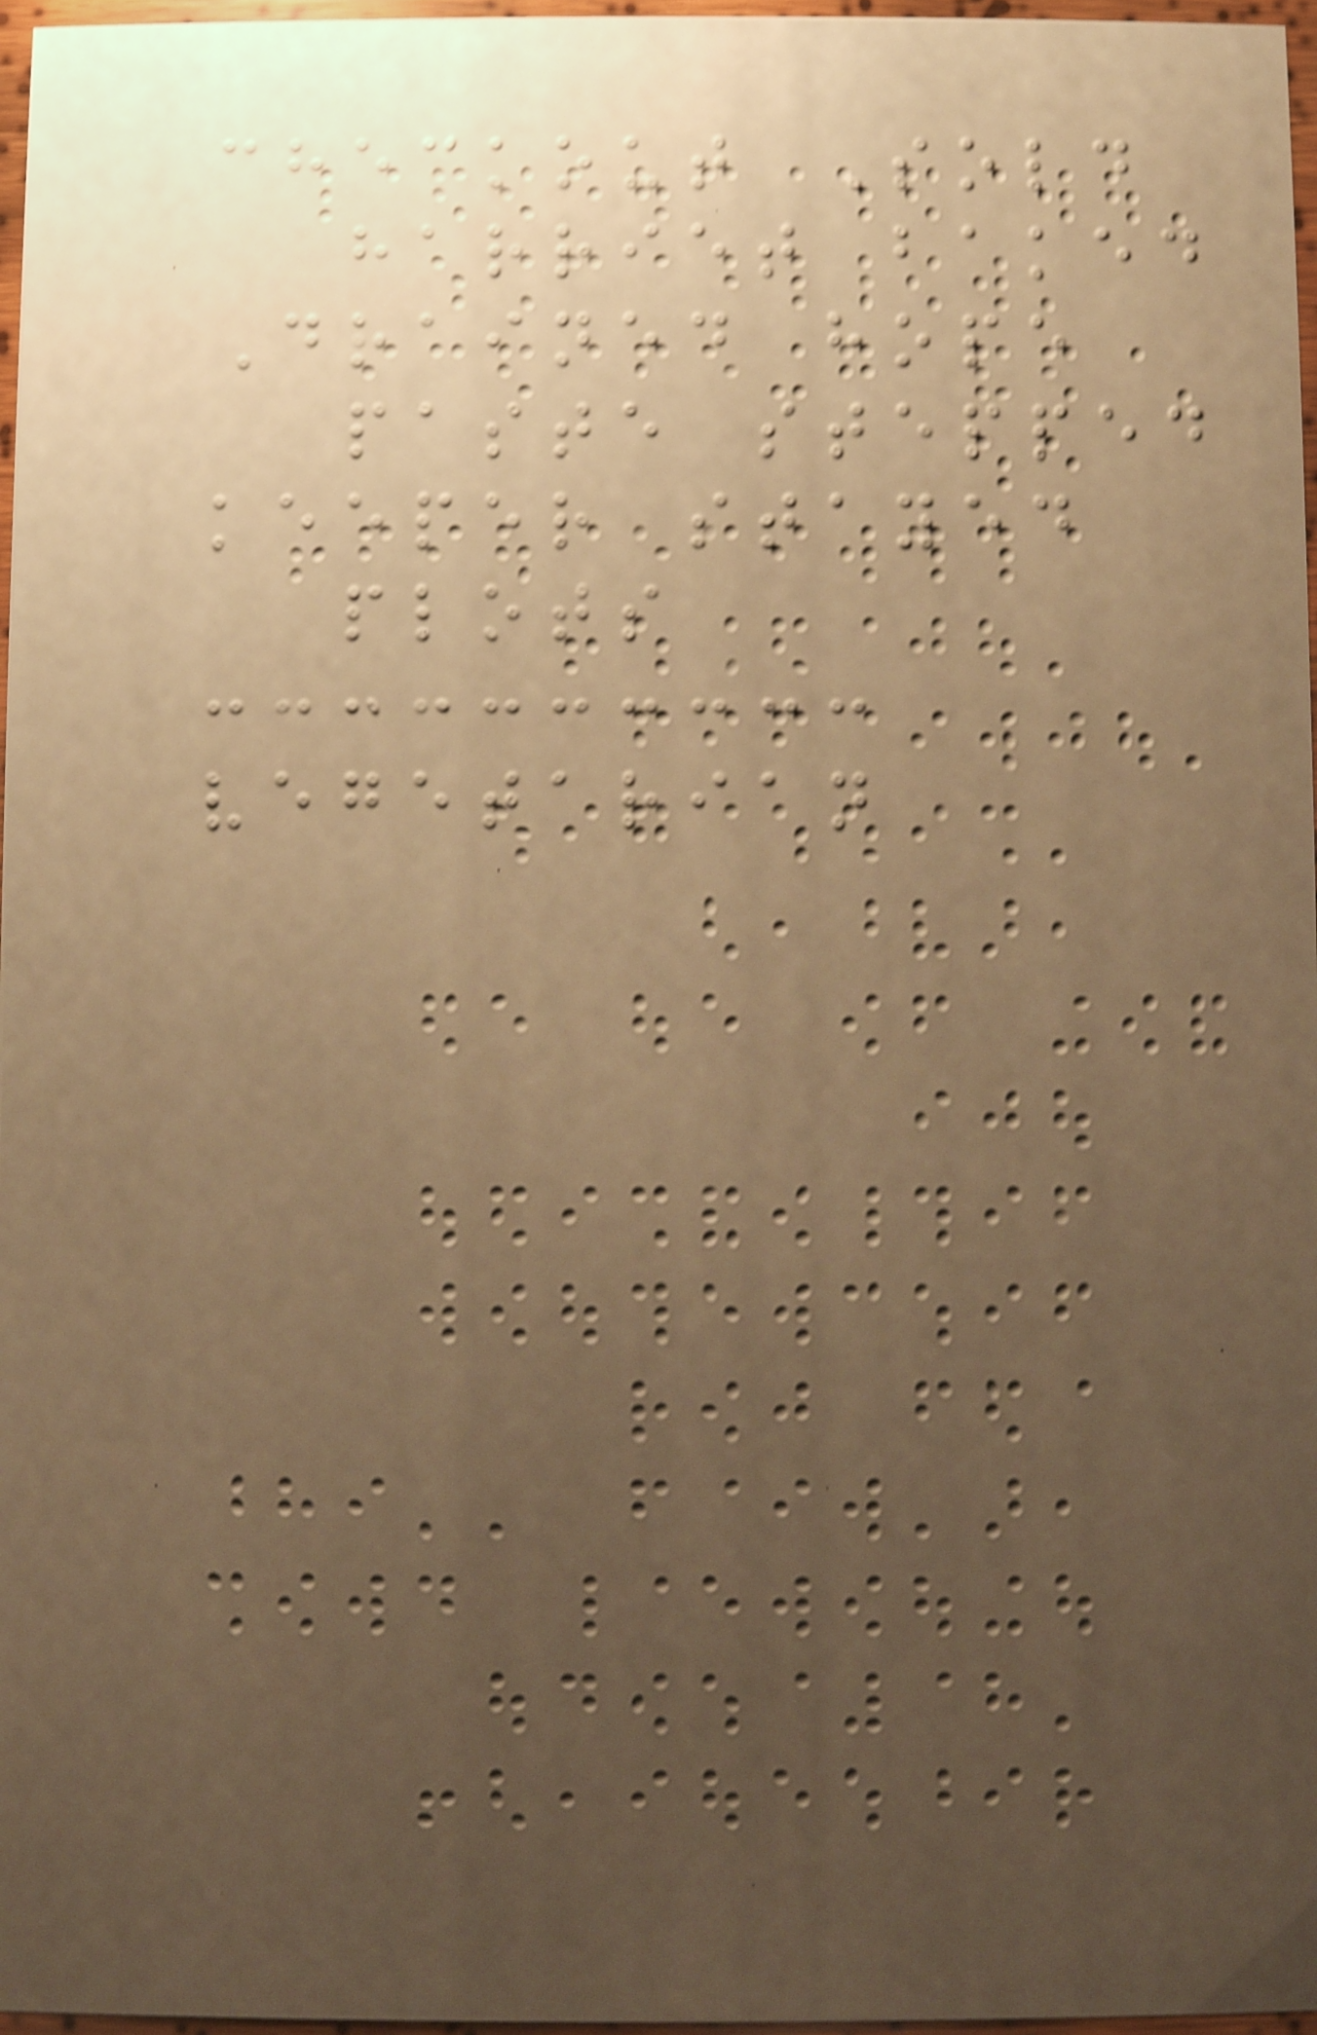checkout Sold
harriet baked
Drained hope
paste stepped
keeper stayed
plots
vegetarian
